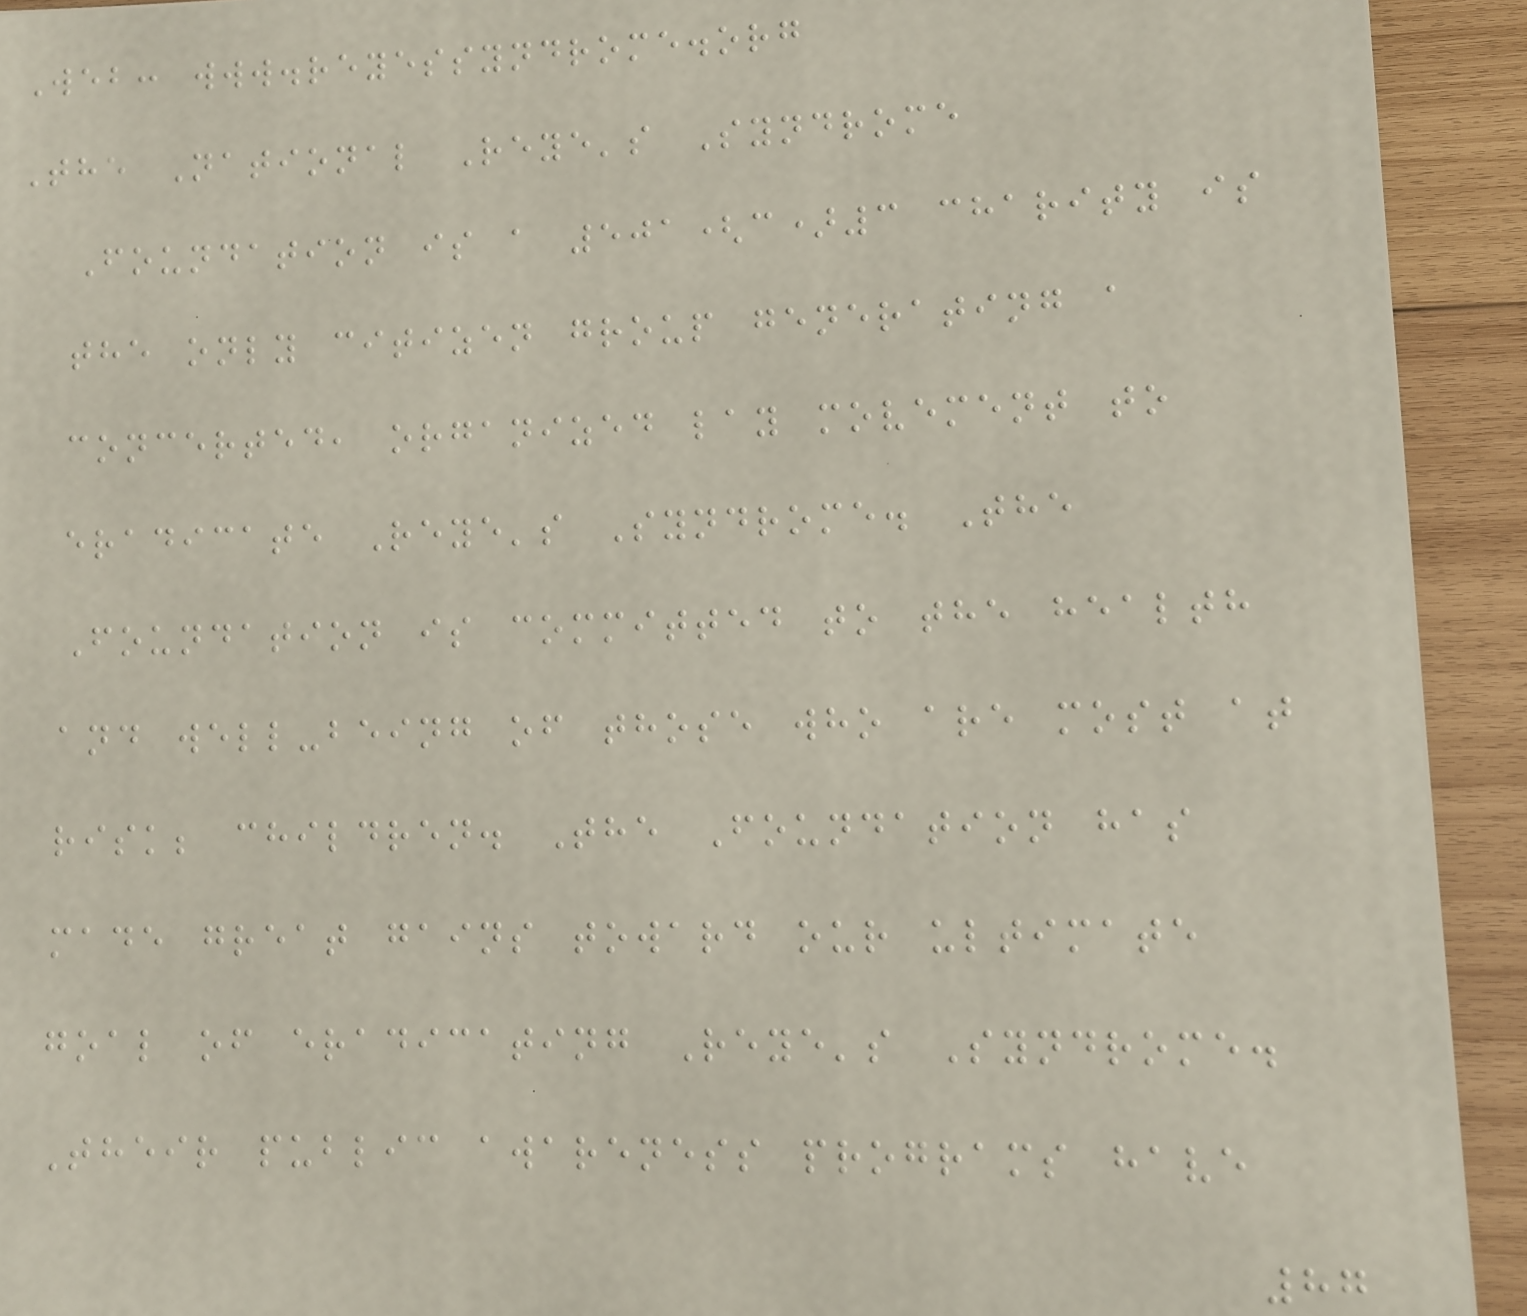Web: www.reyessyndrome.org
The National Reye's Syndrome
Foundation is a 501(c)3 charity is
the only citizen group generating a
concerted, organized lay movement to
eradicate Reye's Syndrome. The
Foundation is committed to the health
and well-being of those who are most at
risk; children. The Foundation has
made great gains toward our ultimate
goal of eradicating Reye's Syndrome.
Their public awareness programs have
87
